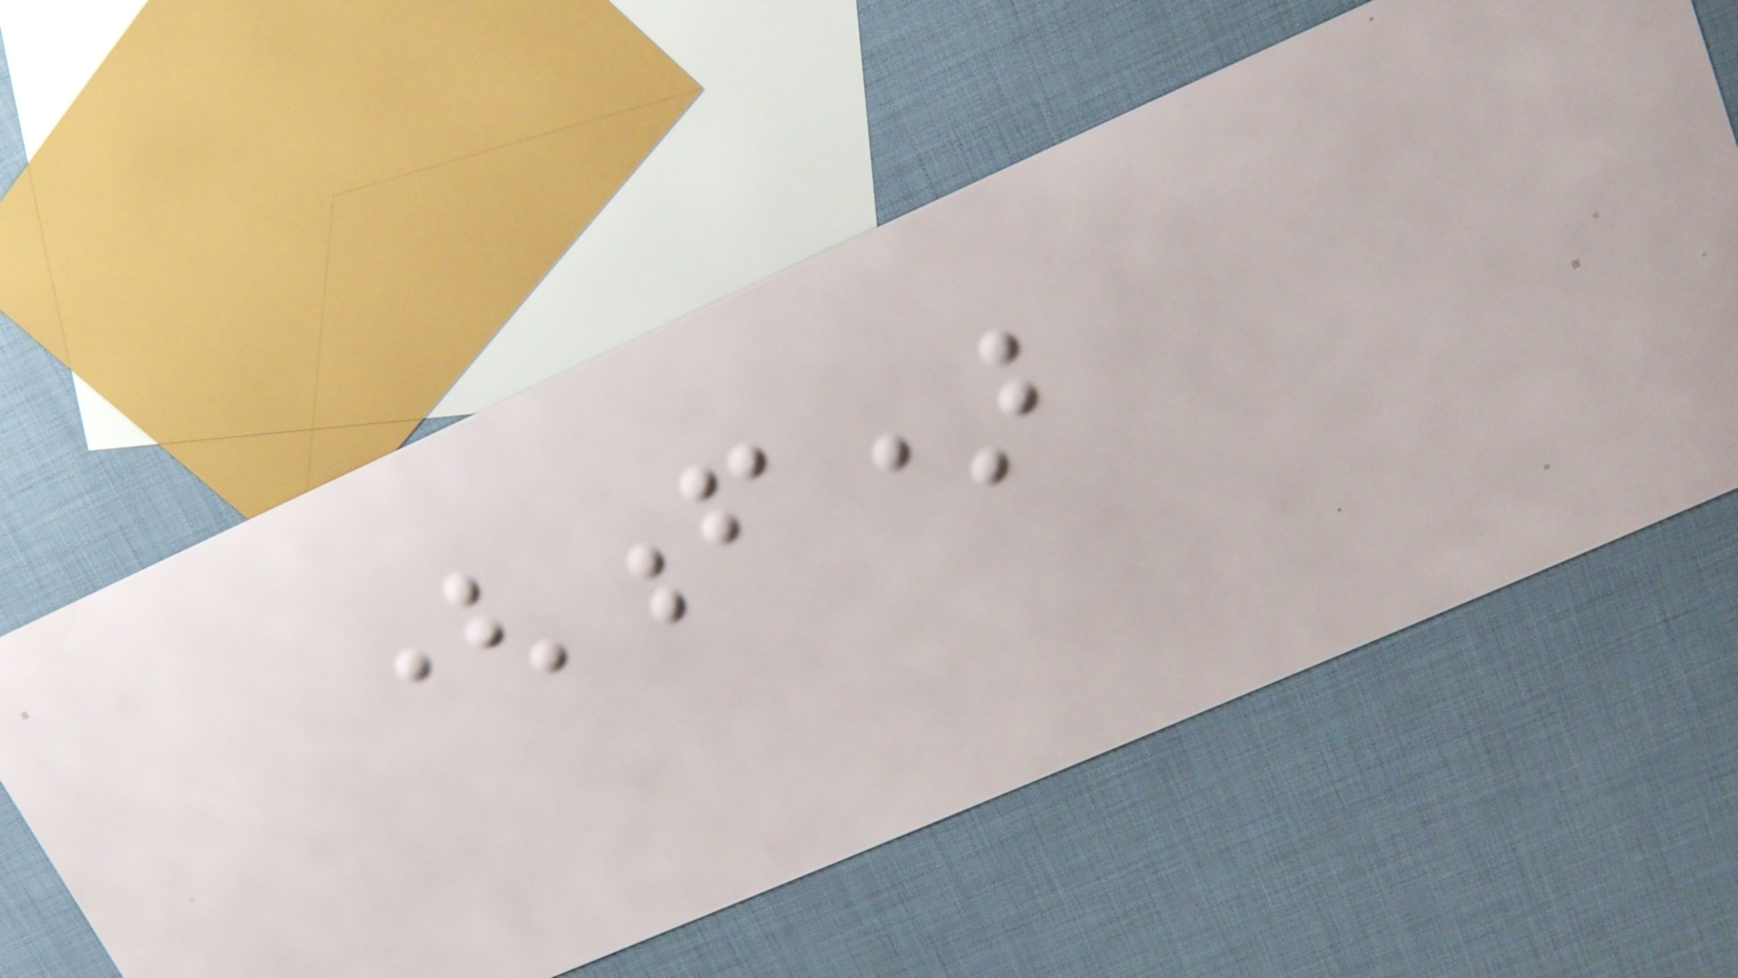(f)
